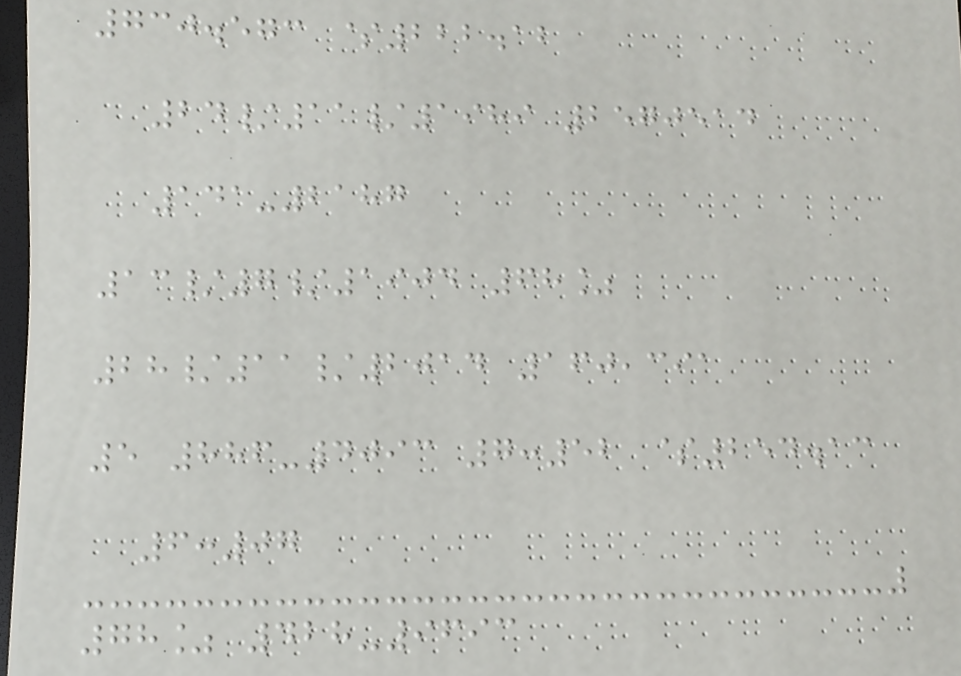730.573 $222.12
24/11/1989 2570514
141-2187
13/7/1904 68%
28/11/2014 160,391
5 886-4093 7:52 $254.13
6:07
78% 428-9693
